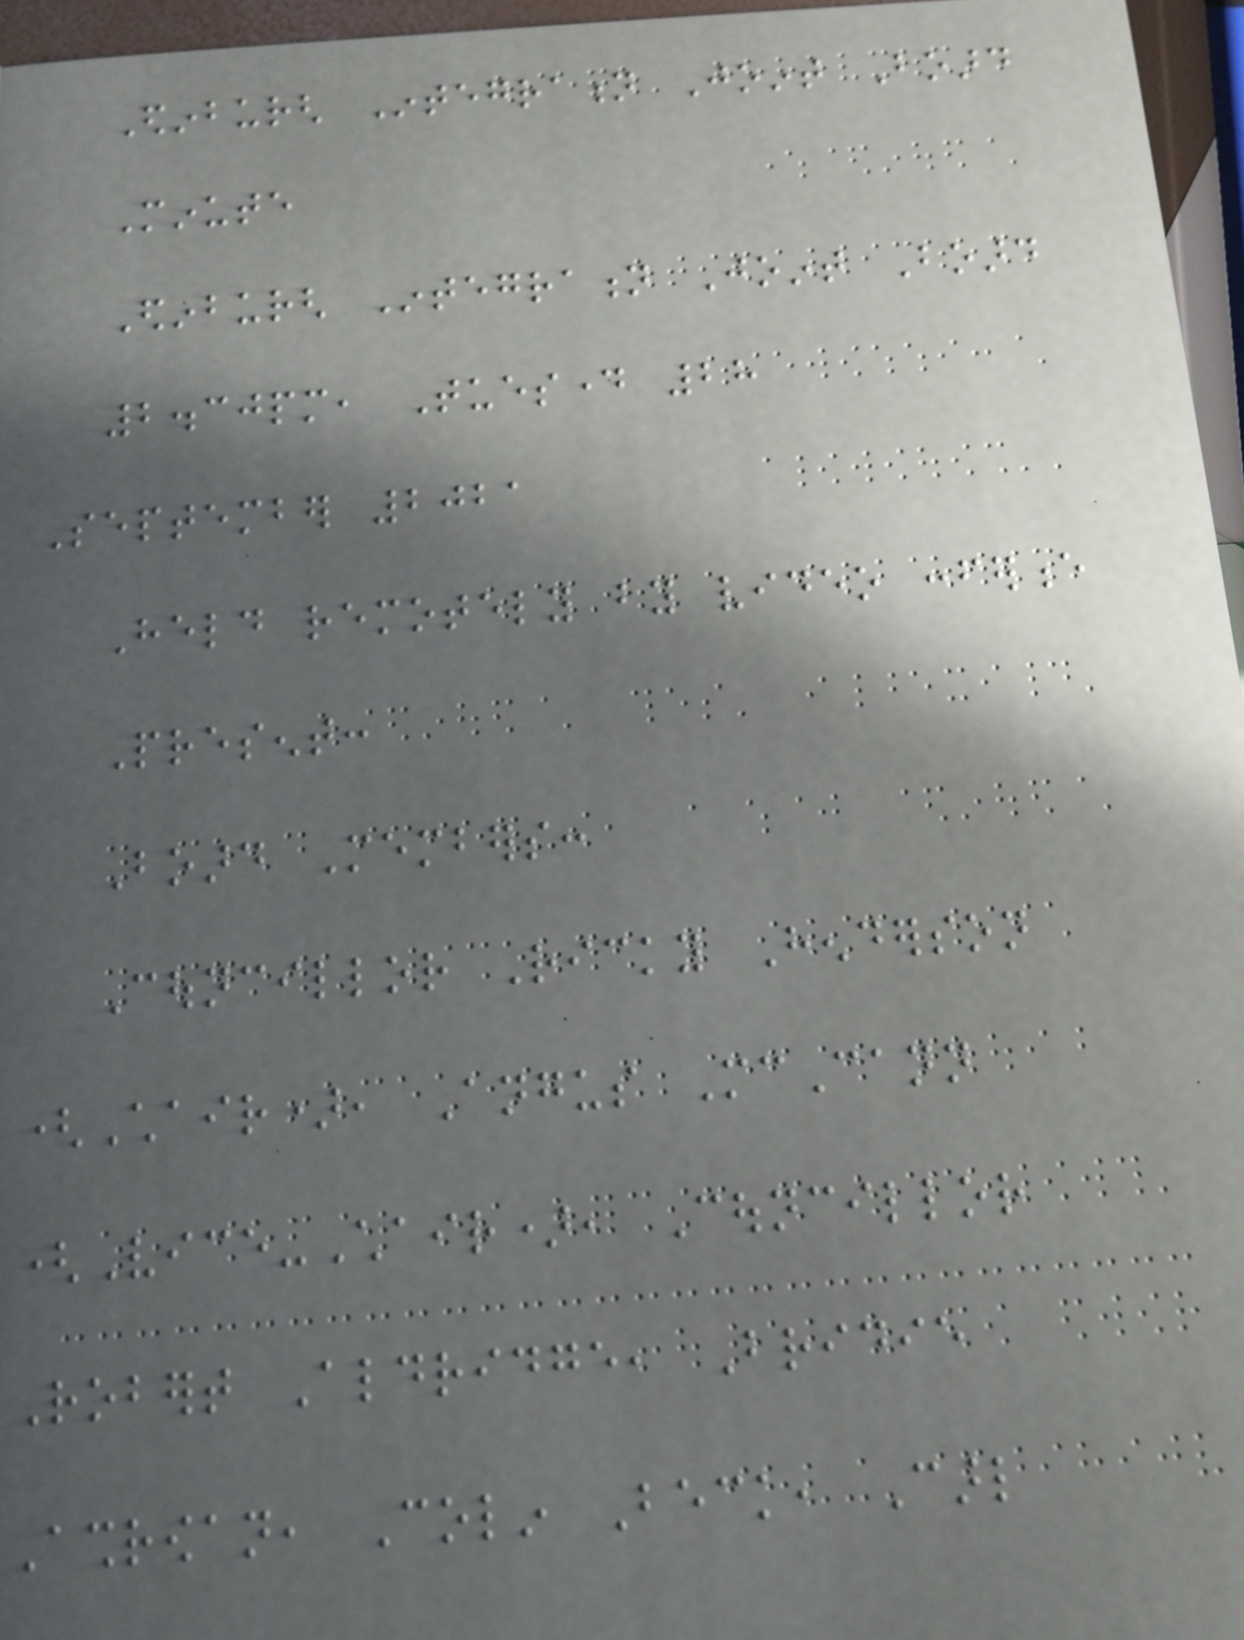Edinburgh Integration Joint Board
Minute
Edinburgh Integration Joint Board
2.30pm, Tuesday 28
September 2021
Held remotely by video conference
Present:
Board Members:
Councillor Ricky Henderson
(Chair), Angus McCann
(Vice-Chair), Councillor
Robert Aldridge, Bridie
Ashrowan, Colin Beck, Carl
